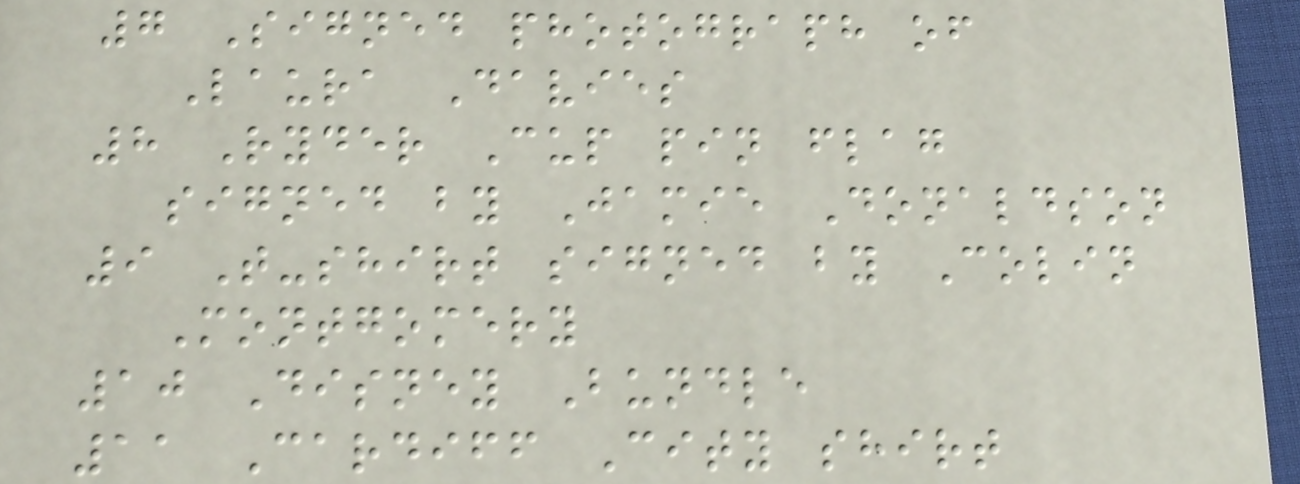7 Signed photograph of
Laura Davies
8 Ryder Cup pin flag
signed by Jamie Donaldson
9 T-shirt signed by Colin
Montgomery
10 Disney Bundle
11 Cardiff City shirt
